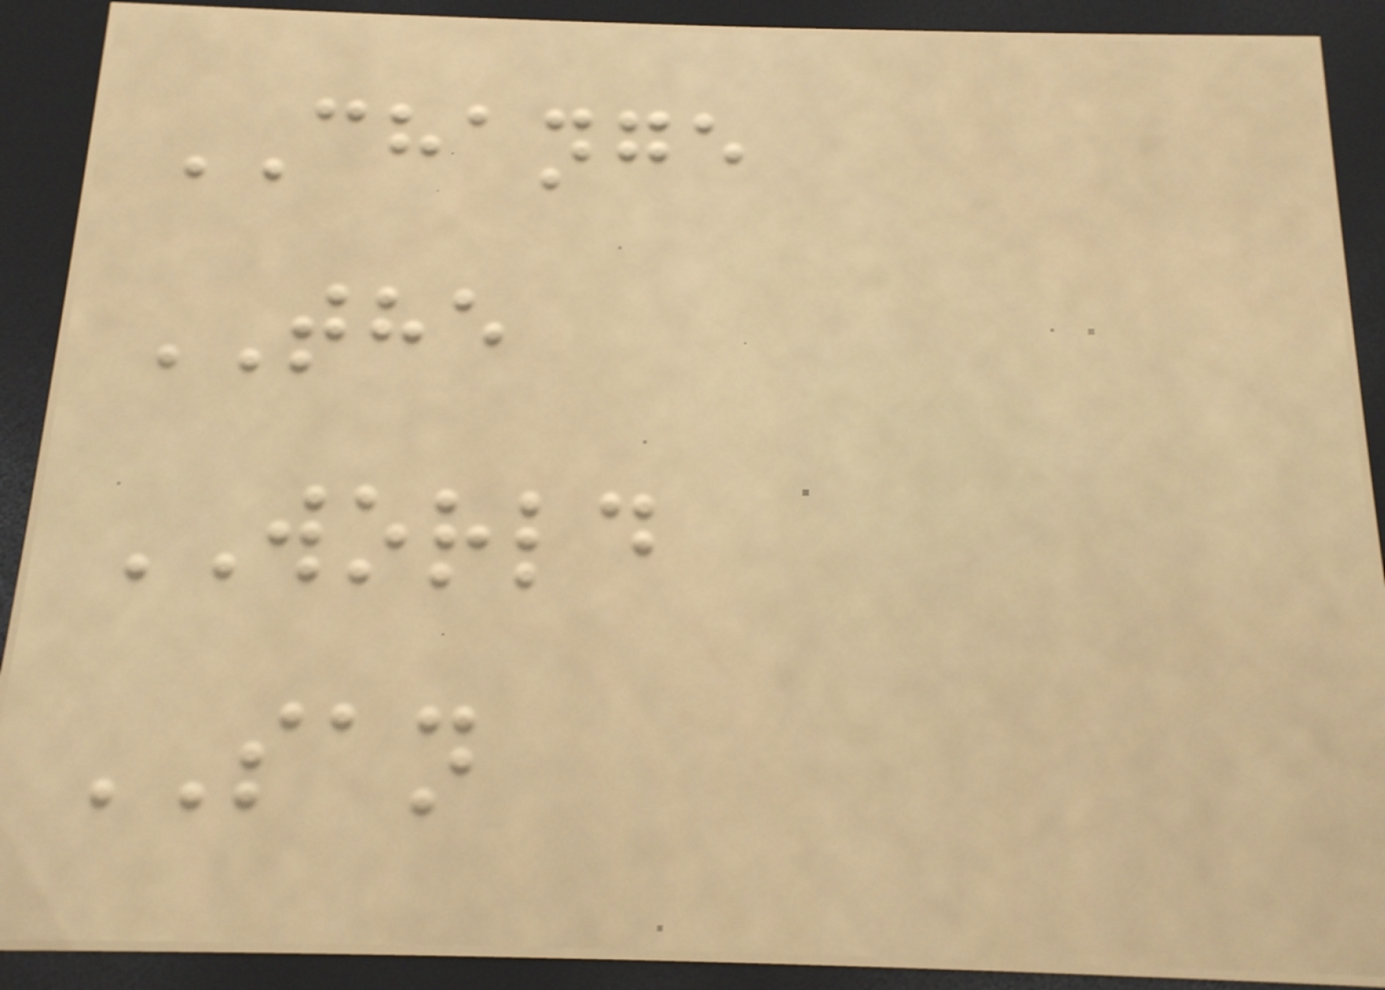CHANGE
THE
WORLD
SAN
